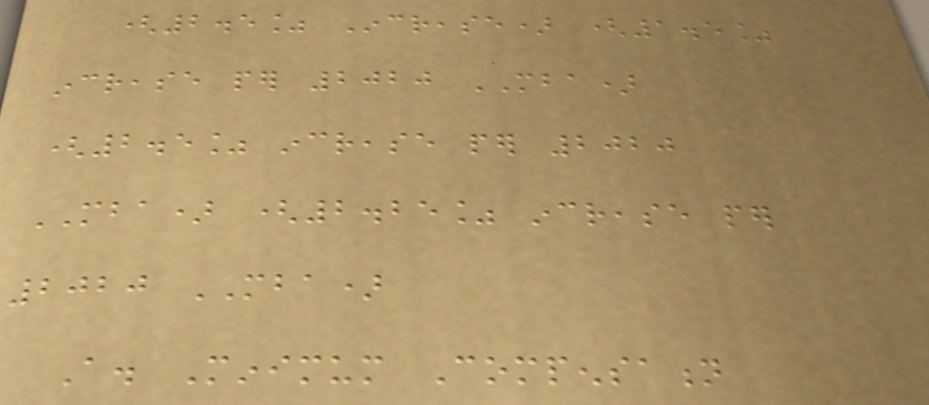(2.5% Increase) (1.5%
increase per 2020 MBA)
(2.5% increase per 2020
MBA) (2.25% increase per
2020 MBA)
A. Minimum Compensation
